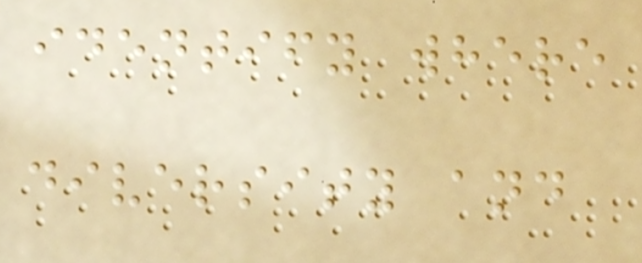identify where
diversity and
